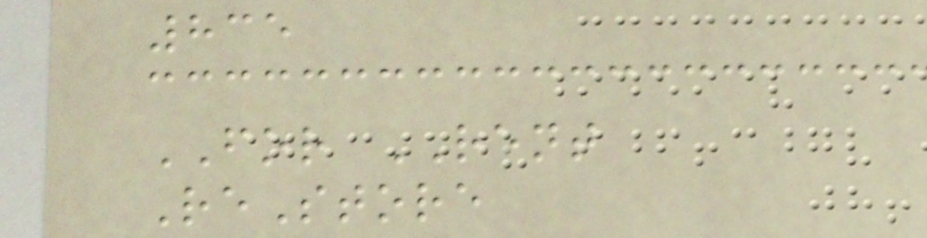835
FOR RENT
ReStore
